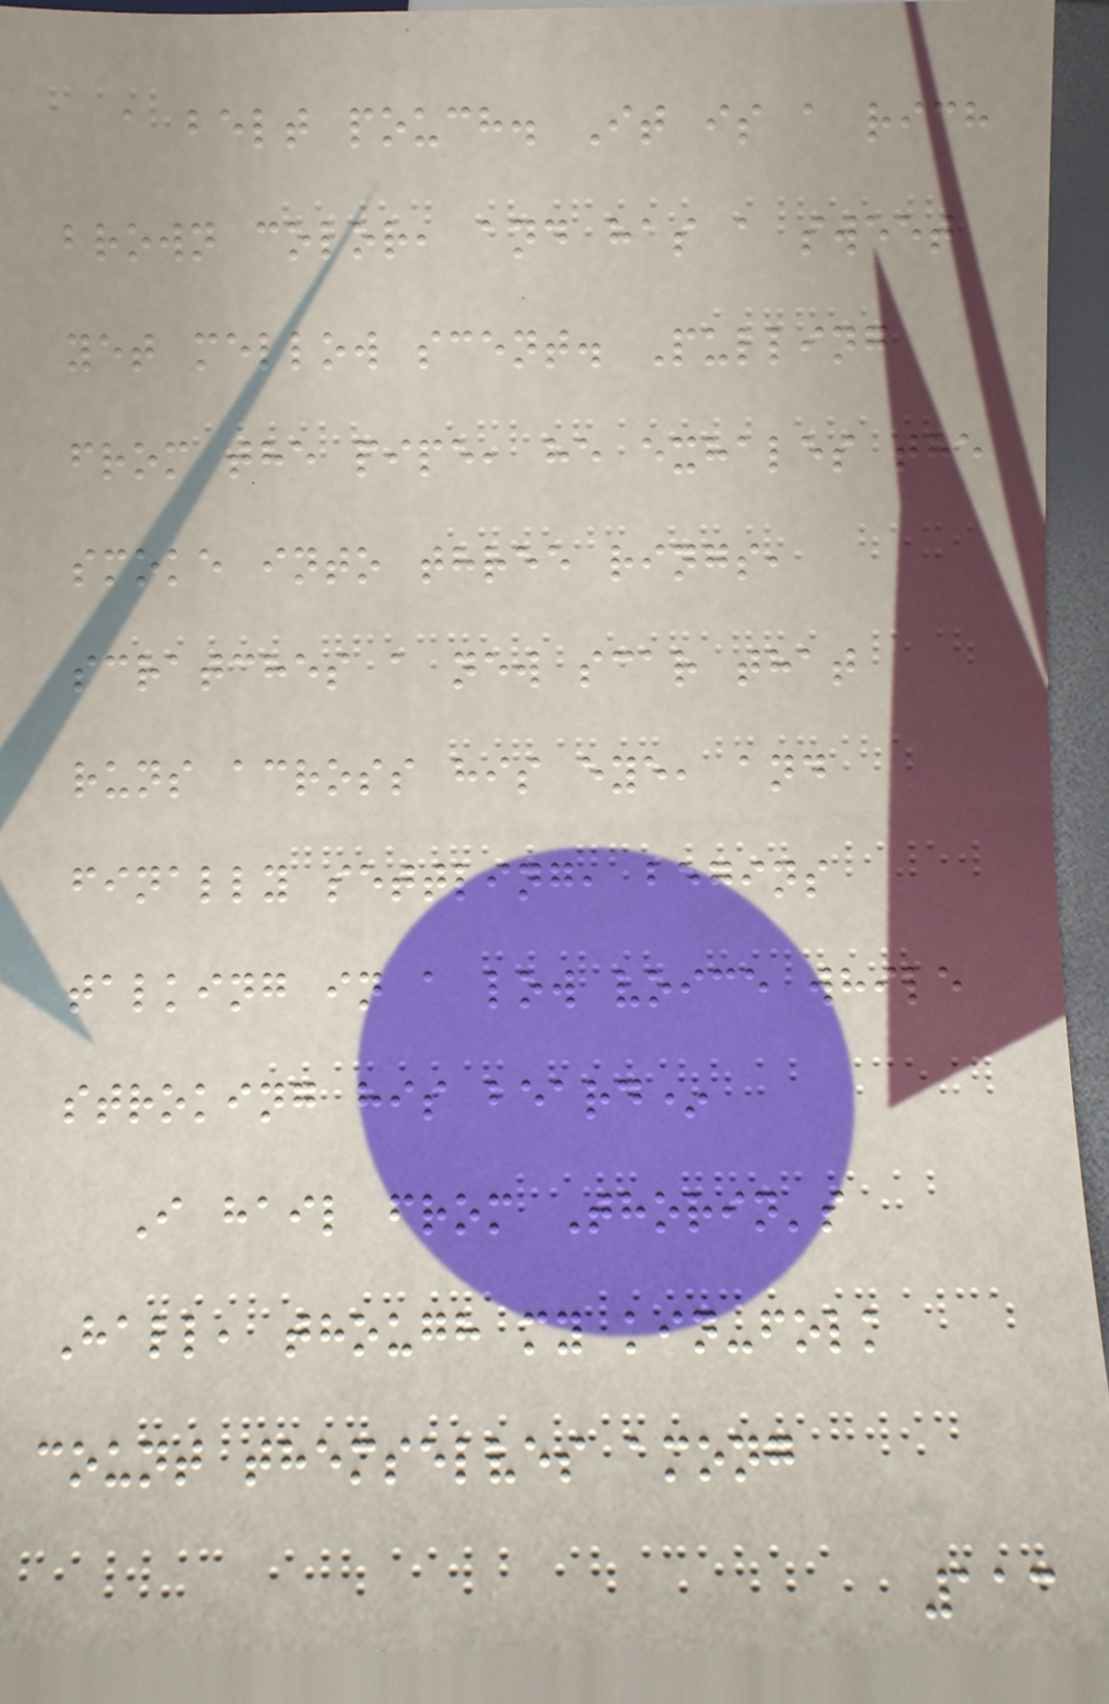a belt pouch. It is a rich
brown color, and has a sweet
yet mellow scent. Pulling
from the pipe, he exhales the
smoke into three rings,
scratches a new scar that
runs across his eye, and
finally settling, begins
talking in a low voice while
stroking his beard*
I hail from Thorin's
Hall, though my kin-folk
count themselves among
113
